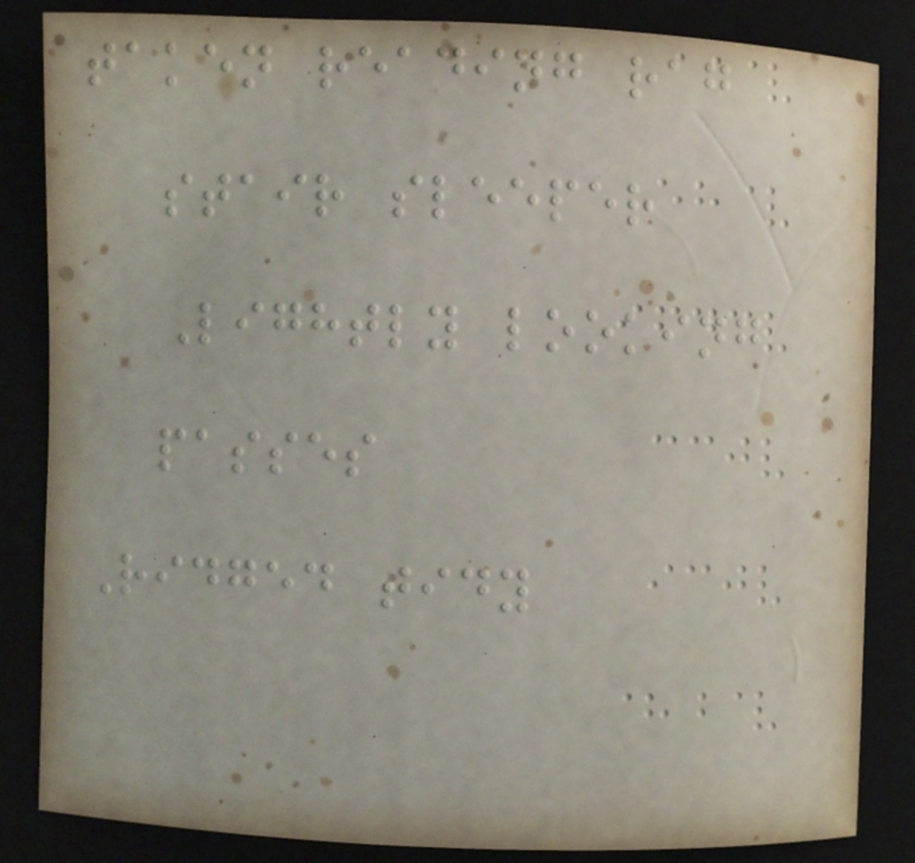taken reading rag
stair sleeper
Lightly looking
passes
Ridged tidy
